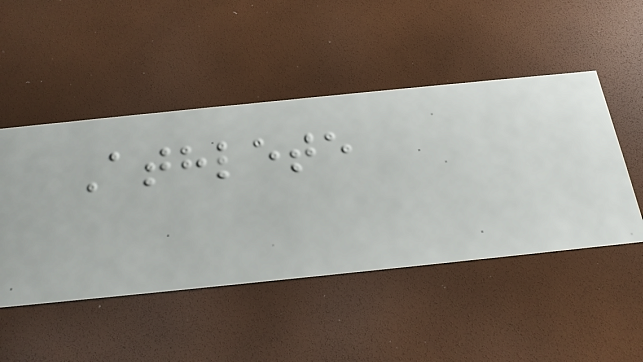Athlete
